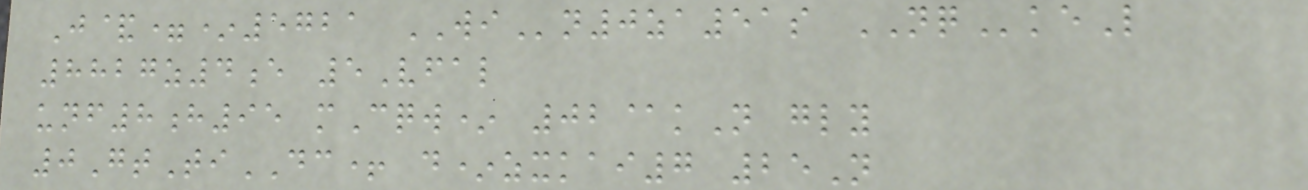J&=*5721 WIn0za51s NQkeL
8827z4e 5Vfal
unf8h95 mCqw* 02@kN gly
0GtTiDC+ d*zxkai7 25N
